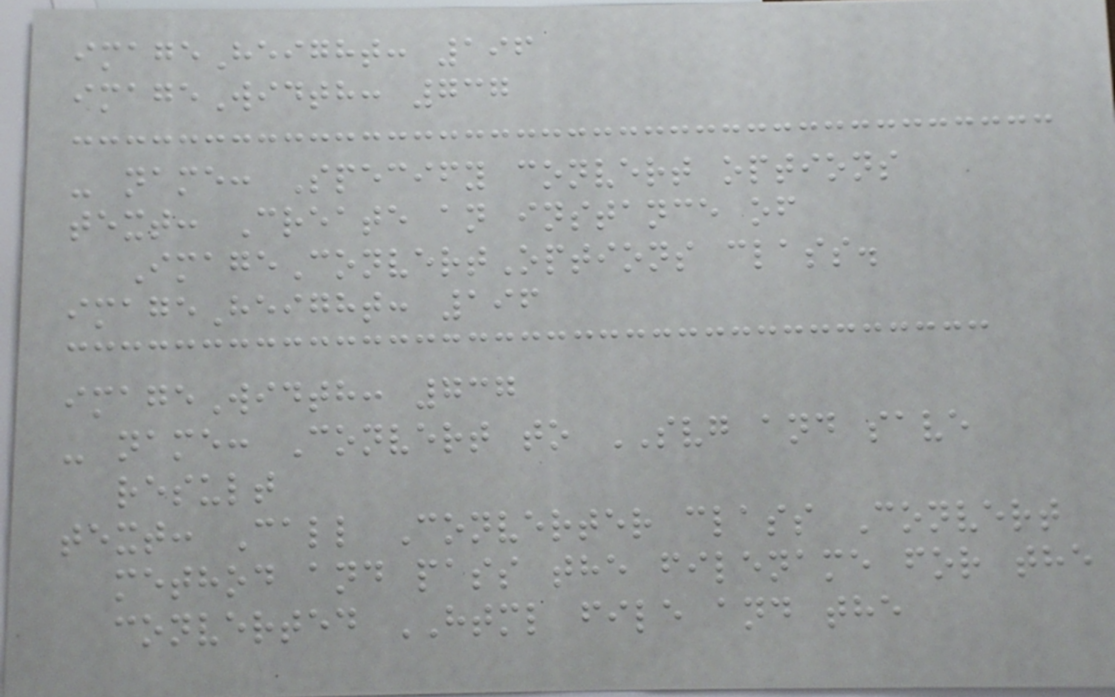imageHeight: 196
imageWidth: 737
- name: Specify convert options
text: Create an instance of
ImageConvertOptions class.
imageHeight: 196
imageWidth: 737
- name: Convert to SVG and save
result
text: Call Converter class Convert
method and pass the filename for the
converted HTML file and the
